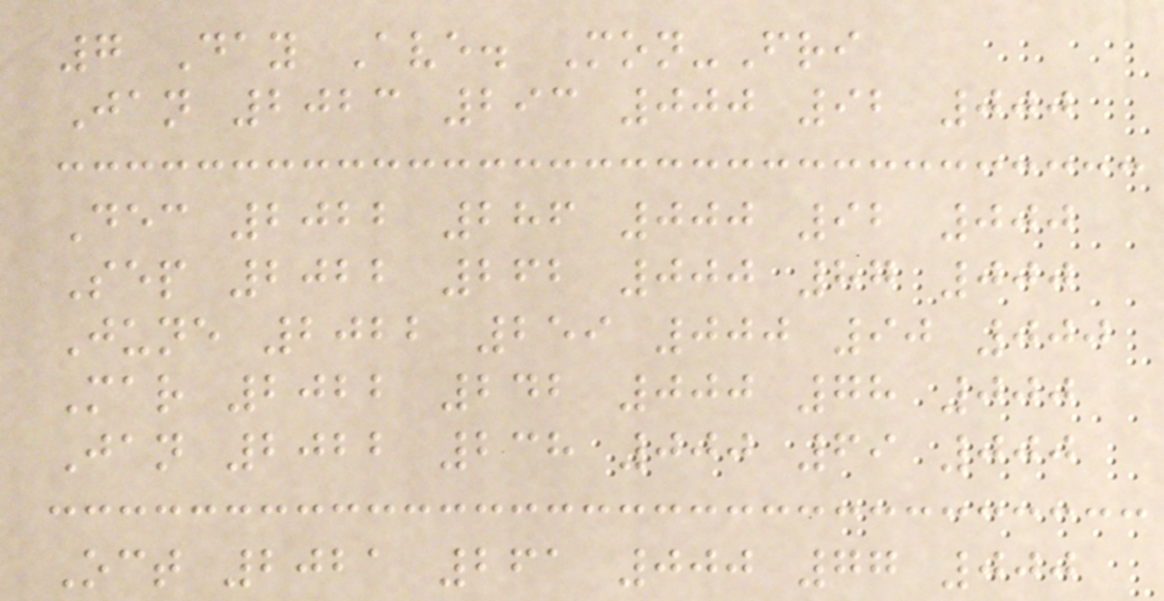7 Day Ave. Mon-Fri
Jan 2023 293 000 92 000
Dec 2022 286 000 92 000
Sep 2022 262 000 87 000
June 2022 259 000 90 000
Mar 2022 242 000 78 000
Jan 2022 238 000 69 000
Oct 2021 261 000 77 000
